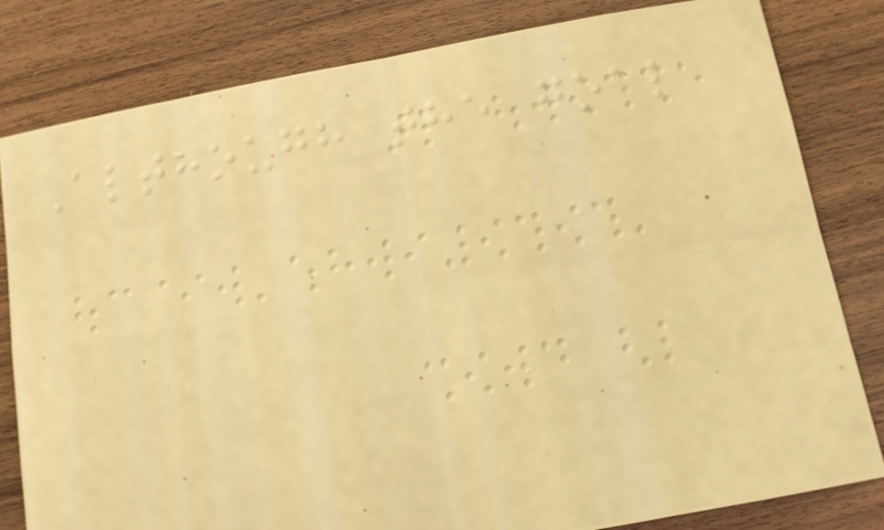Although the goal
